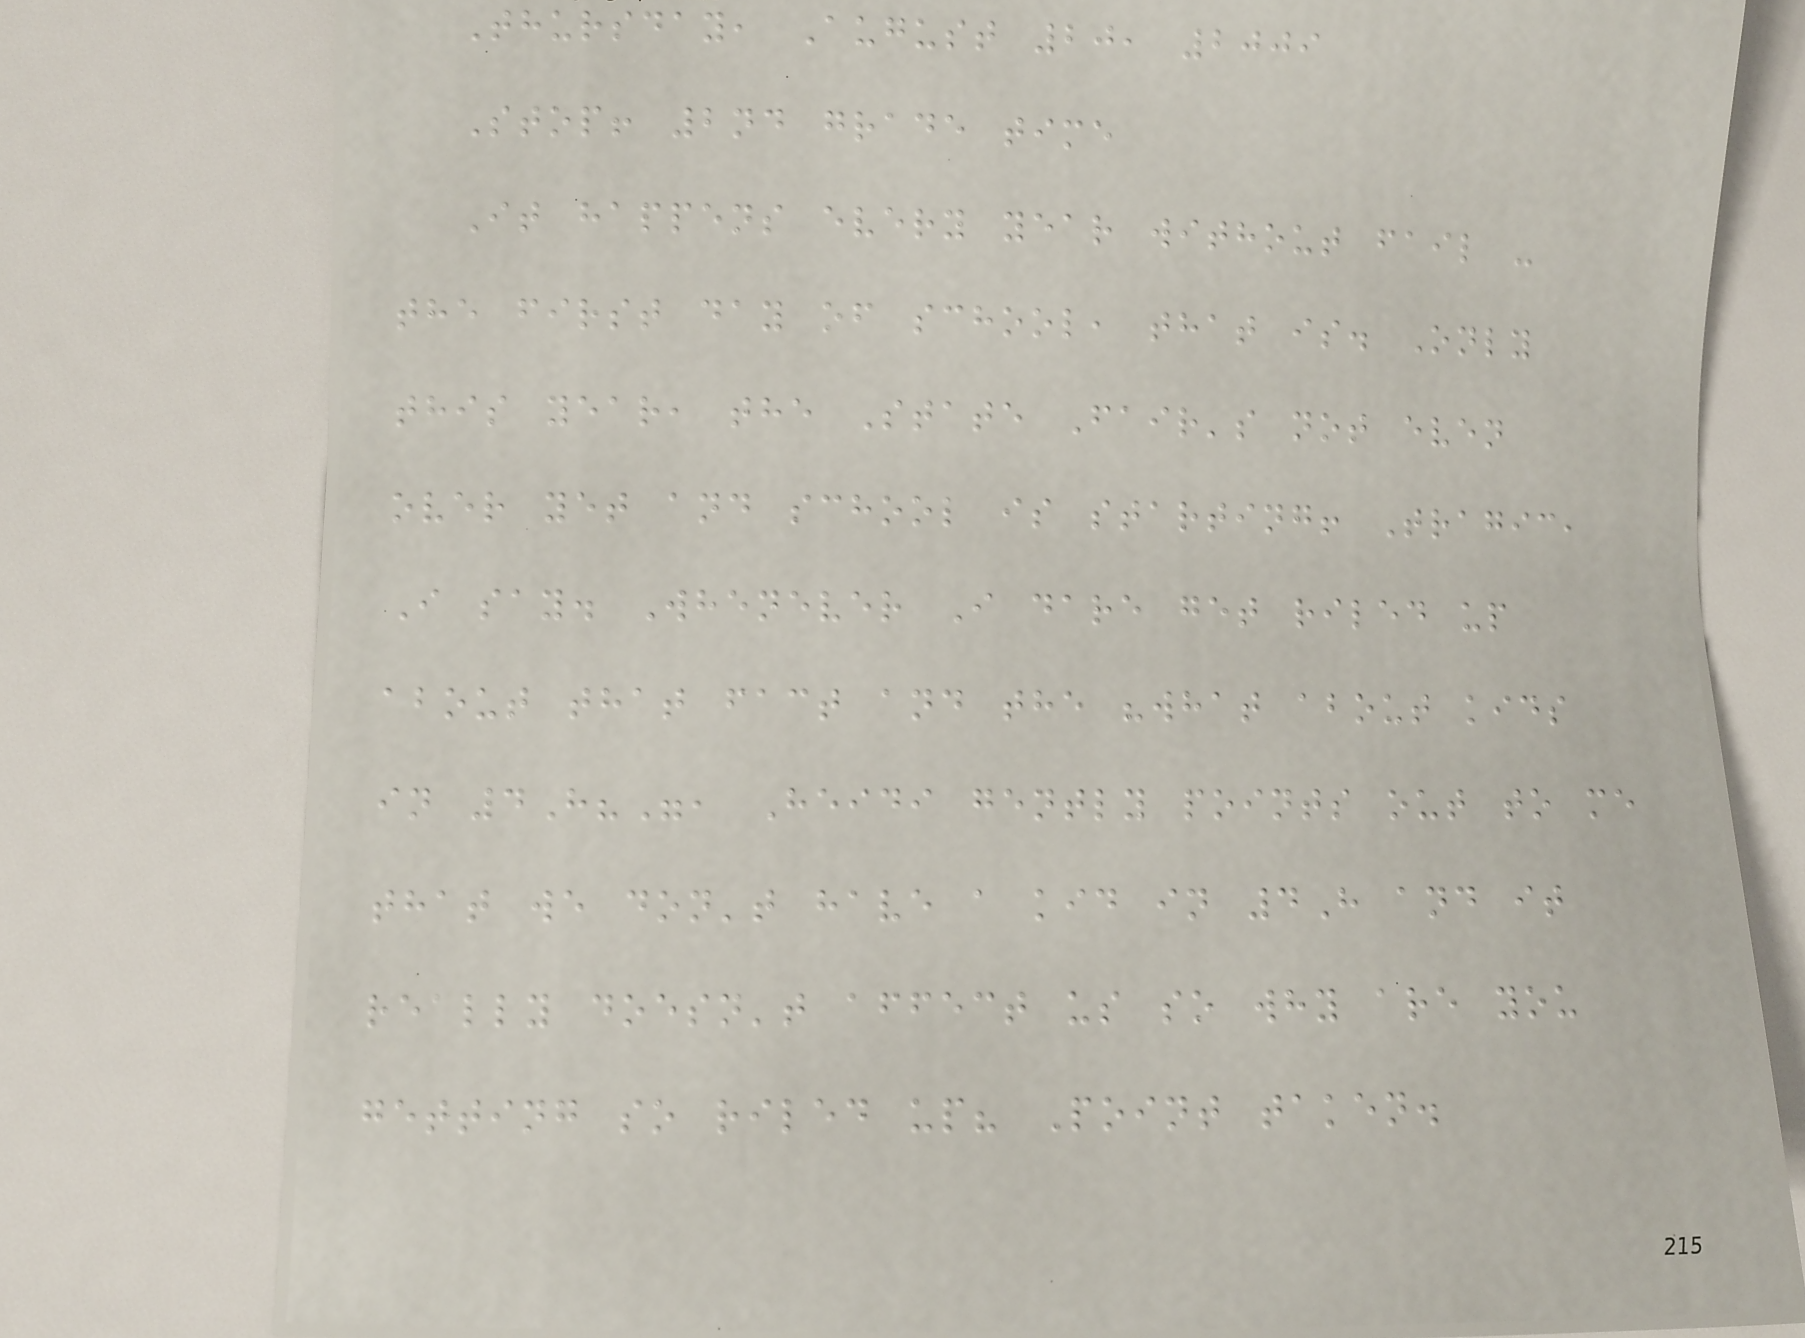Thursday, August 20, 2009
Stop! 2nd grade time
It happens every year without fail -
the first day of school, that is. Only
this year, the State Fair's not even
over yet and school is starting! Tragic,
I say. Whenever I dare get riled up
about that fact and the "what about kids
in 4H?", Heidi gently points out to me
that we don't have a kid in 4H and it
really doesn't affect us so why are you
getting so riled up? Point taken.
